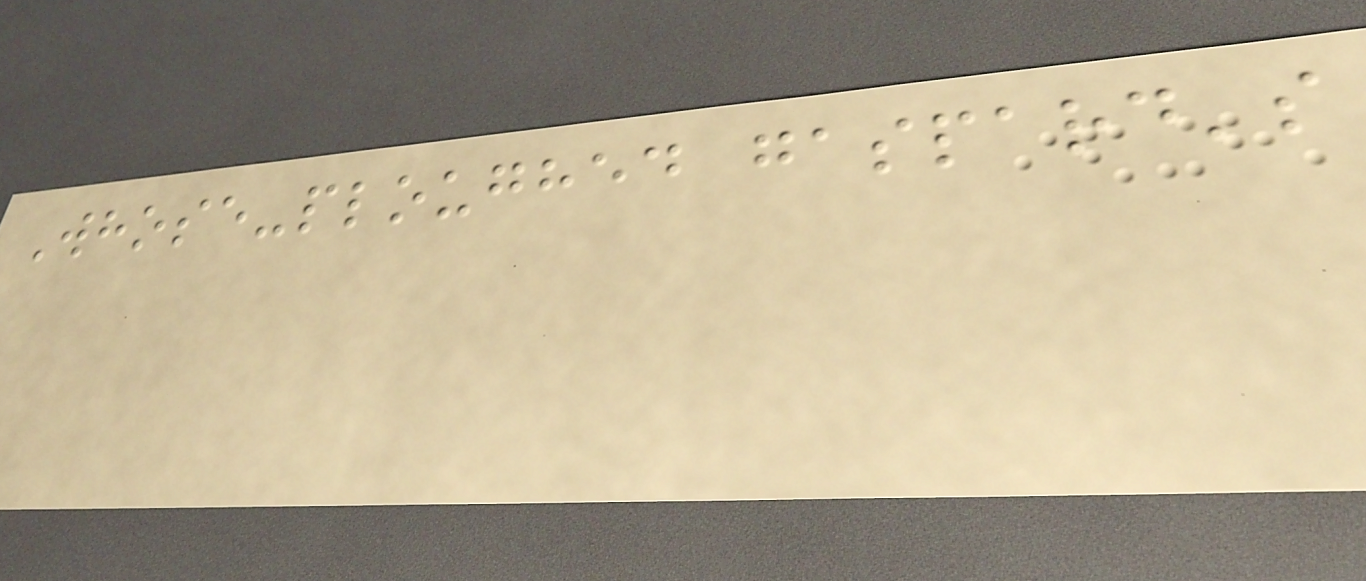Whose-ploughed gaspard's
